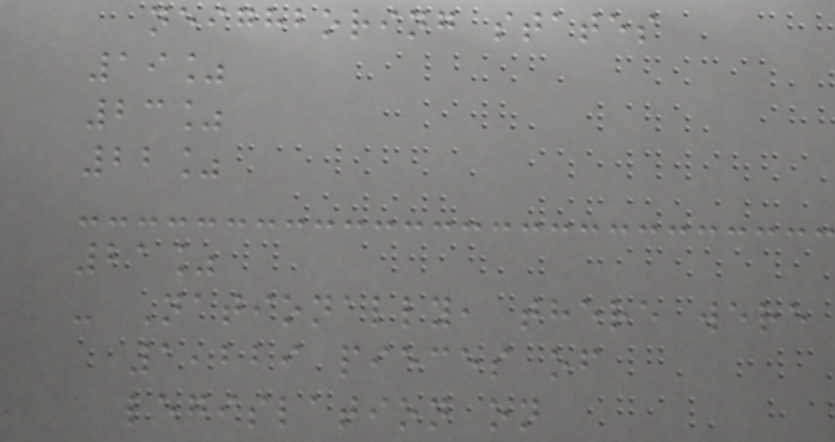neighboring states
19%
23%
22%
21%
- Nationally, there were
1,229 pieces of
legislation on
